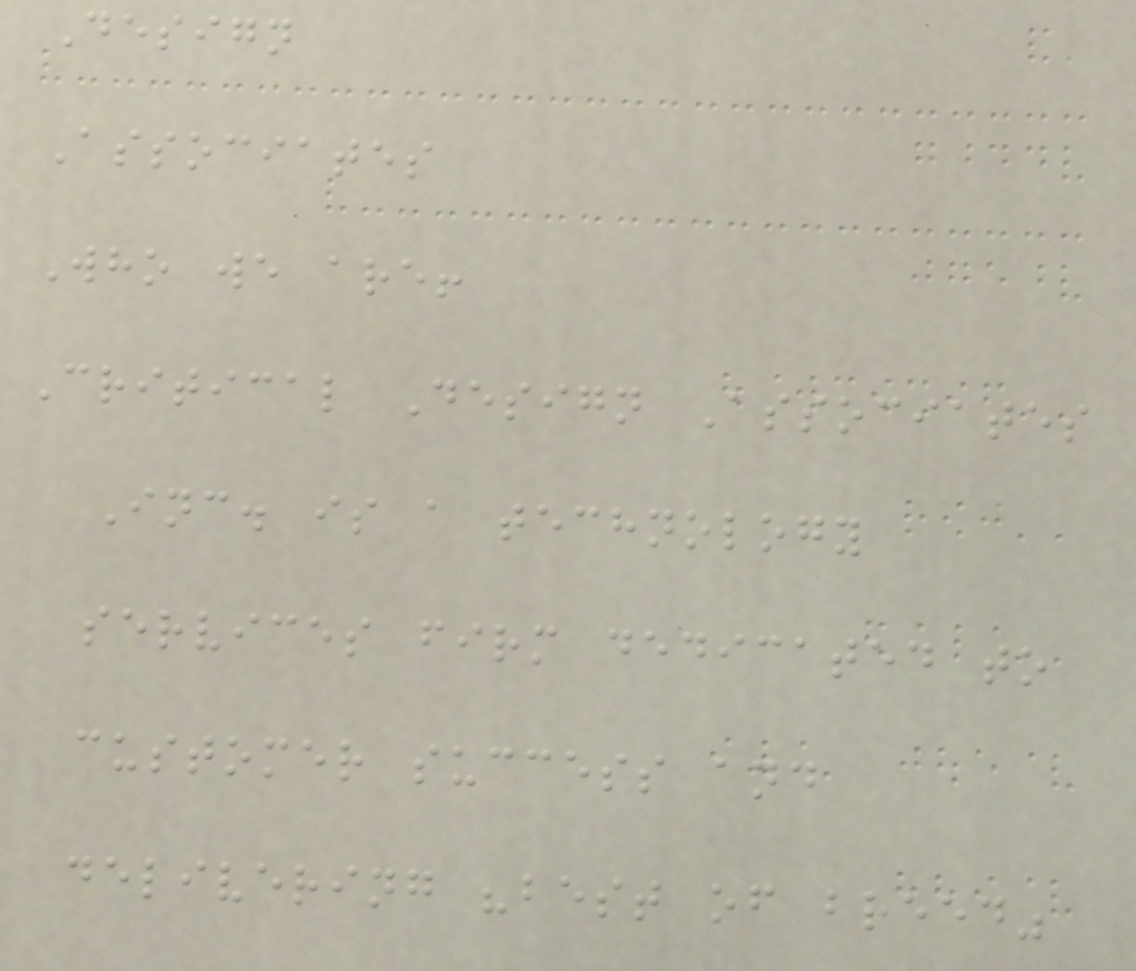Design
Associates
Who we are!
Critical Design Associates
Inc. is a technology
services firm dedicated to
customer success and
delivering "best of breed"
